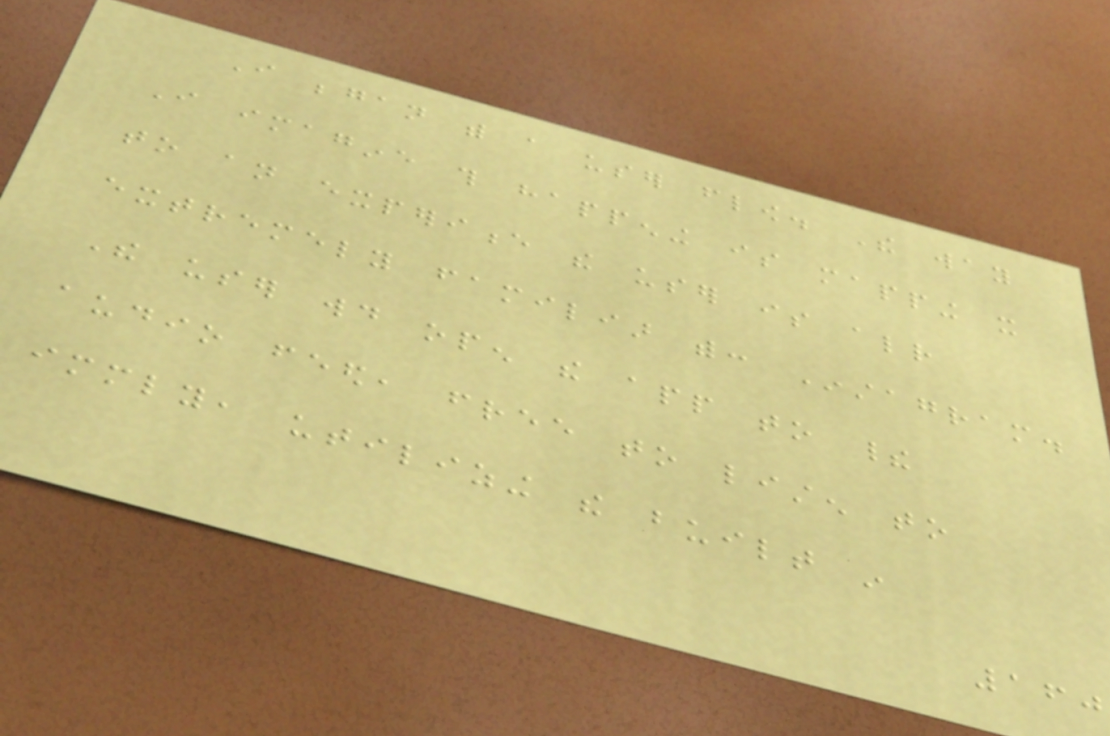I began with a user flow. The way
I imagine this happening is mapping it
to an experience the user is already
extremely familiar with: Instagram.
The user would open the app to their
audio feed, free to listen to
immediately, utilizing the built in
160
